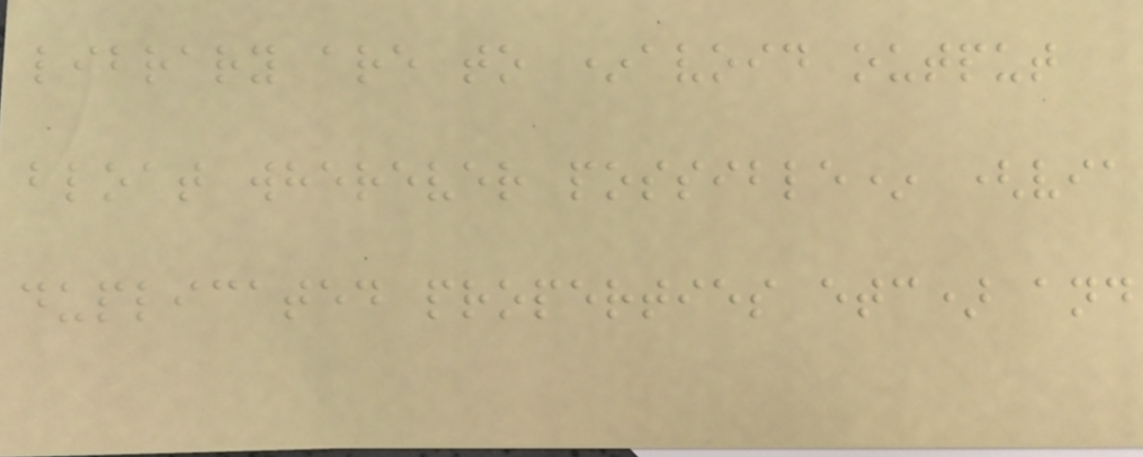library are to *avoid output
bloat wherever possible* (via
duplicated properties etc) and
